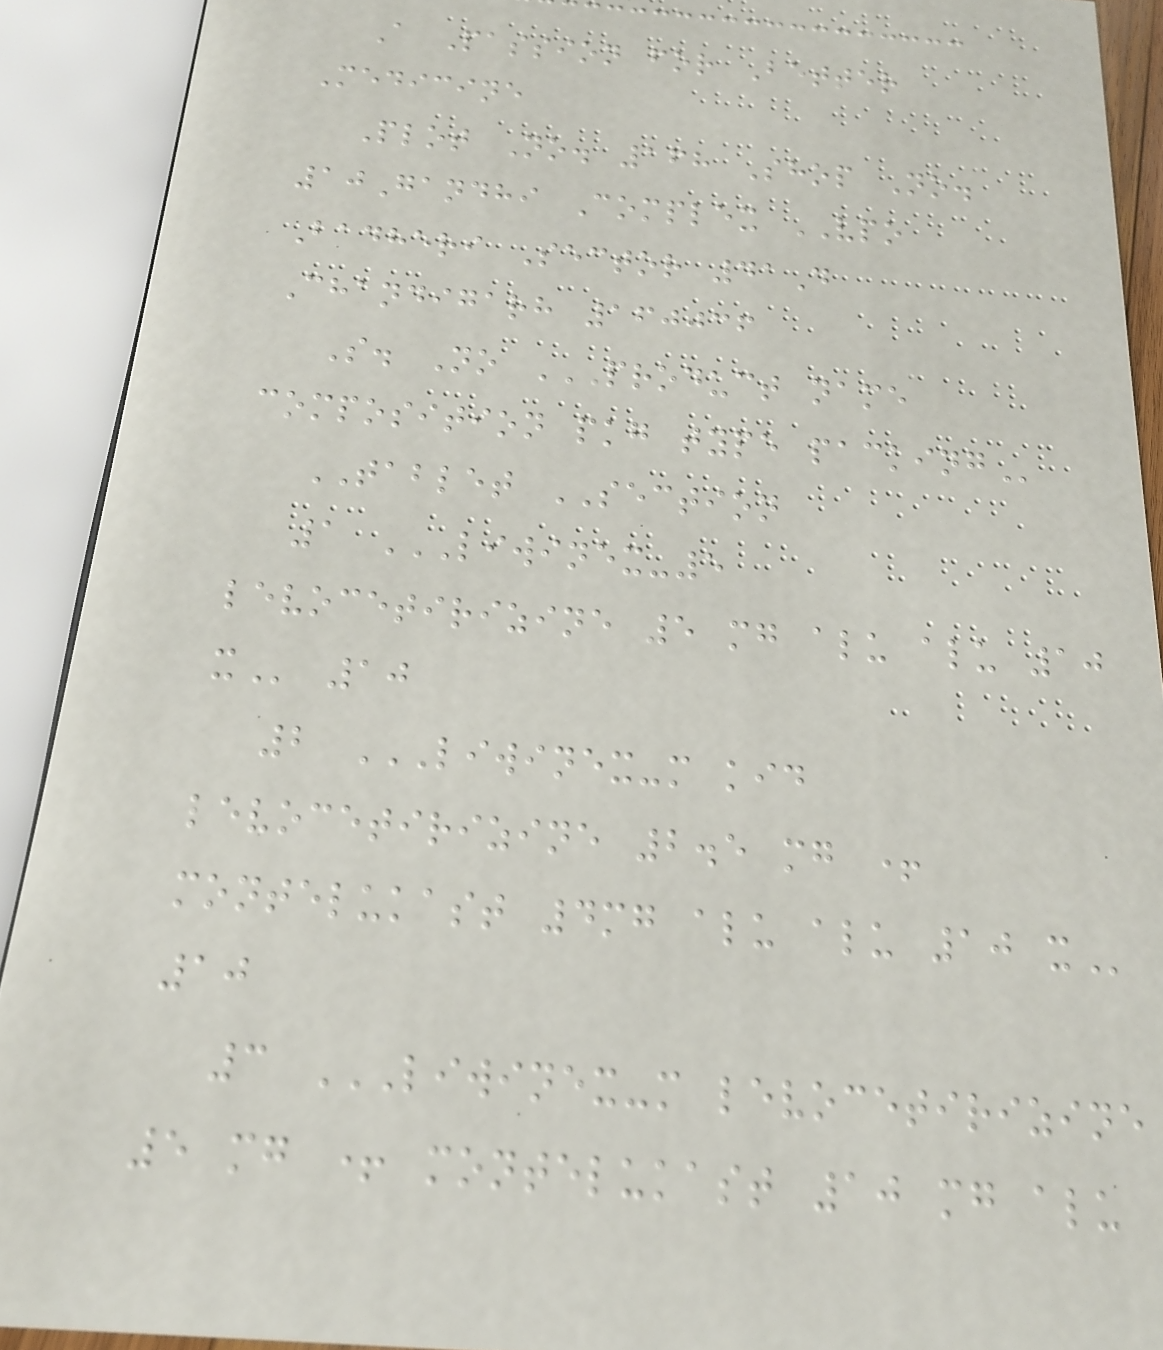A Passion for Better
Medicine
Plot No. 168 Shop No.
10Gandhi Complex VPO
Badheri Sector 41D
Chandigarh 160036
S. No PRODUCT NAME
COMPOSITION PKG TYPE PACKING
TABLET SECTION
1 LIWINEX-5
LEVOCETIRIZINE 5 MG ALU ALU 10
X 10
2 LIWINEX-M KID
LEVOCETIRIZINE 2.5 MG +
MONTELUKAST 4MG ALU ALU 10 X
10
3 LIWINEX-M LEVOCETIRIZINE
5 MG + MONTELUKAST 10 MG ALU
